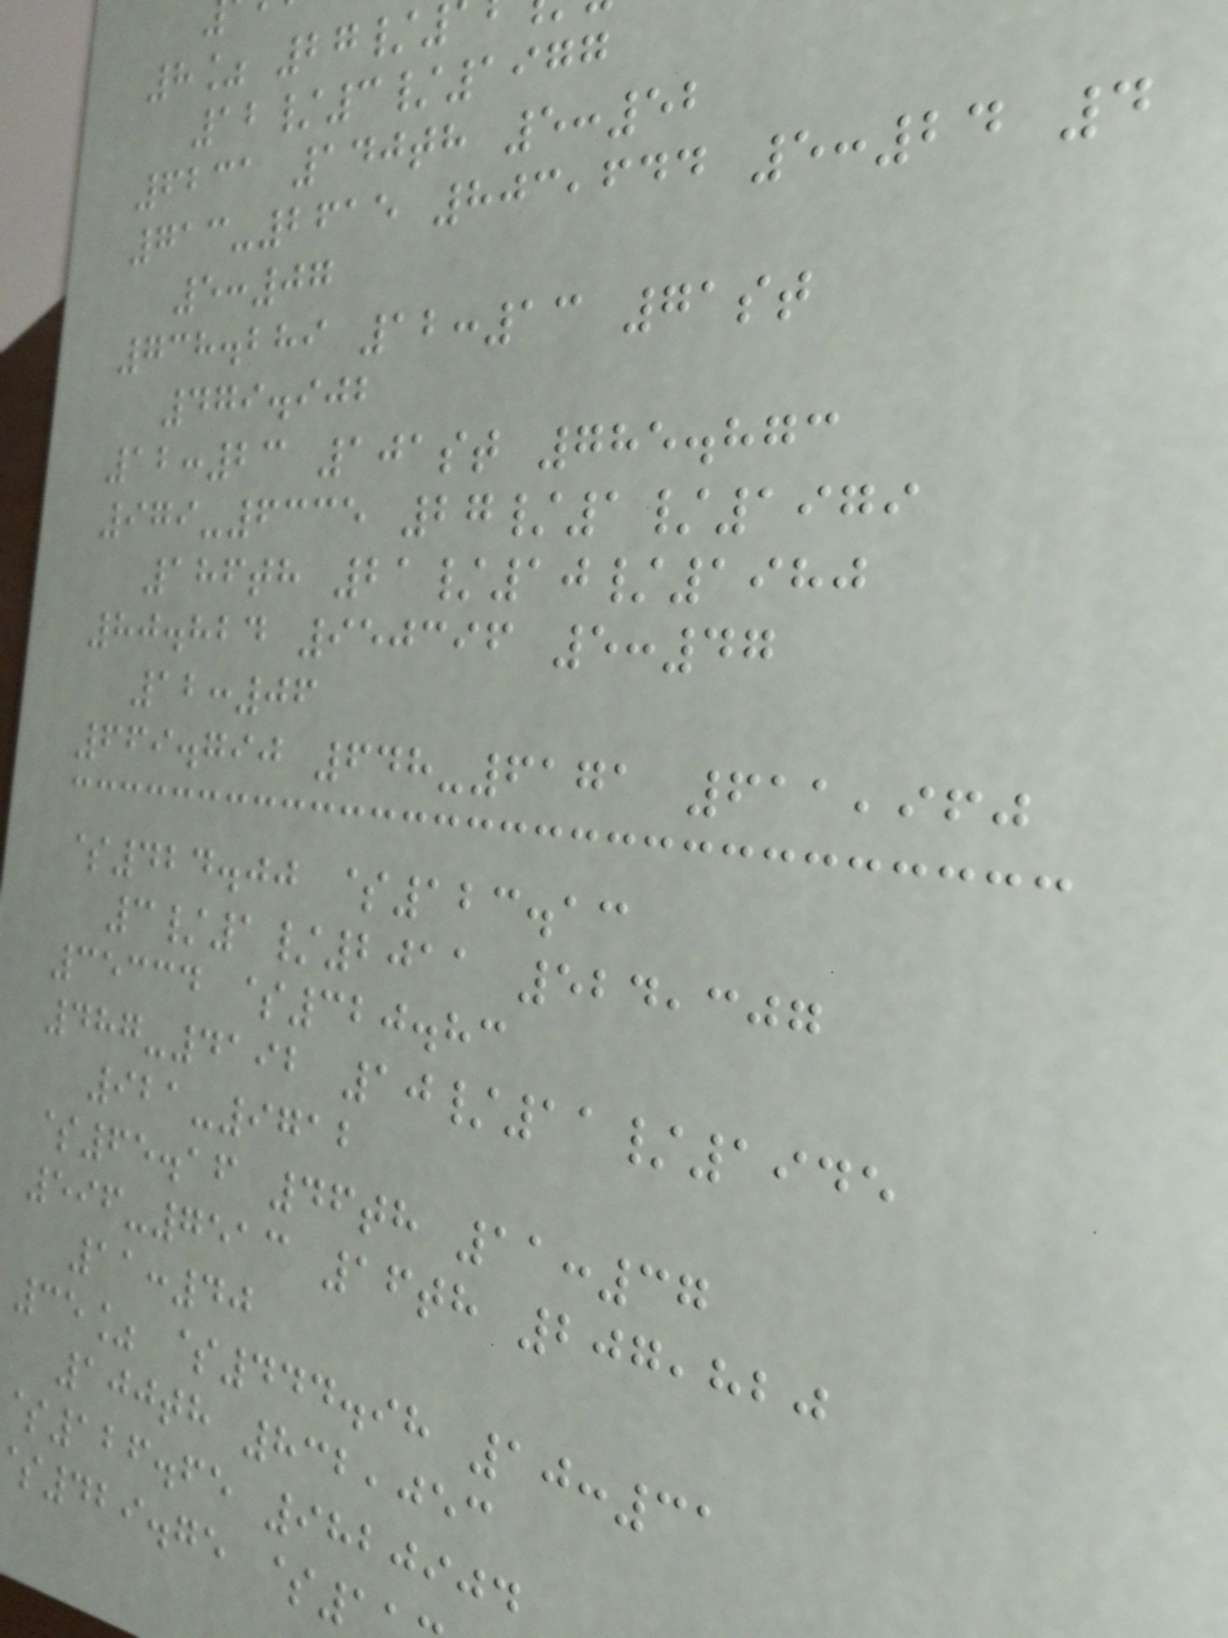8% 27/
12/3/1977
6231 140th 5:52
713-2615 803,644 5:24 4
5:07
738.289 12:13 71st
479.902
12:23 101st 785.873
979-6335 27/1/1979
186th 21/10/1980
80.824 950396 5:47
12:06
669.790 648-6171 611,960
$424.00 $123.13
3/1/2011 524,307
35334 $320.83
487-4192 10/11/1945
921-9712
$65.16 46th 11:37
596-7513 16th 207,820
11:40
35% $444.98 10:31
100th 832,053
$126.65 9820904
429.75 $
